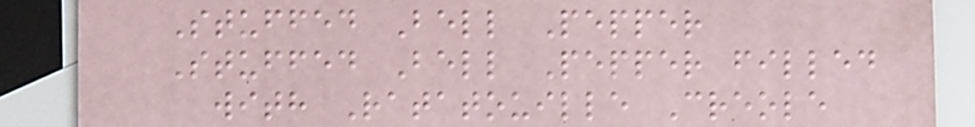Stuffed Bell Pepper
Stuffed Bell Pepper filled
with Ratatouille Creole
